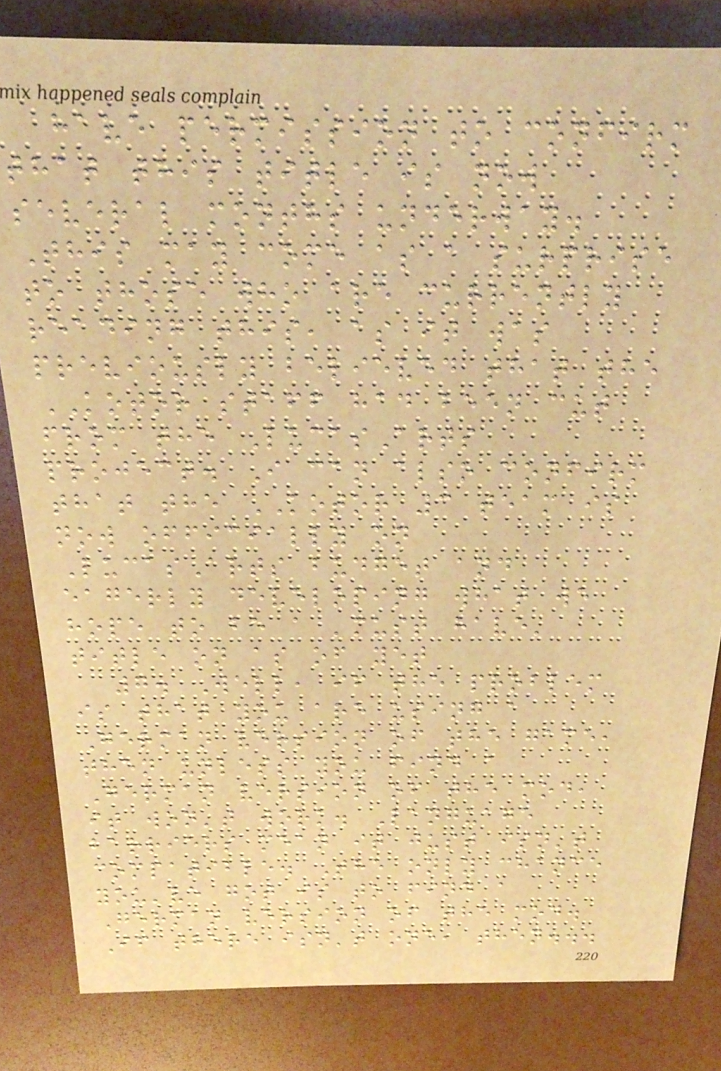have permission to confirm
that this title is now
several months underway.
This may come as a surprise
to those who are currently
reading this, as it was
previously believed that the
KOTOR staff had been cut
from the LucasArts
project. I can also confirm
that the KOTOR 3 team is
now officially on
LucasArts budget and
eagerly developing what we
hope to be a 'must have'
title on as of yet
7. Well, if the problem
is that you are using a
German version of the game,
then unless you find a
German version of the mod,
it won't work. Language
barriers mean it just isn't
compatible. The only chance
you've got is to find a
German version of the mod.
If there isn't one, then...
